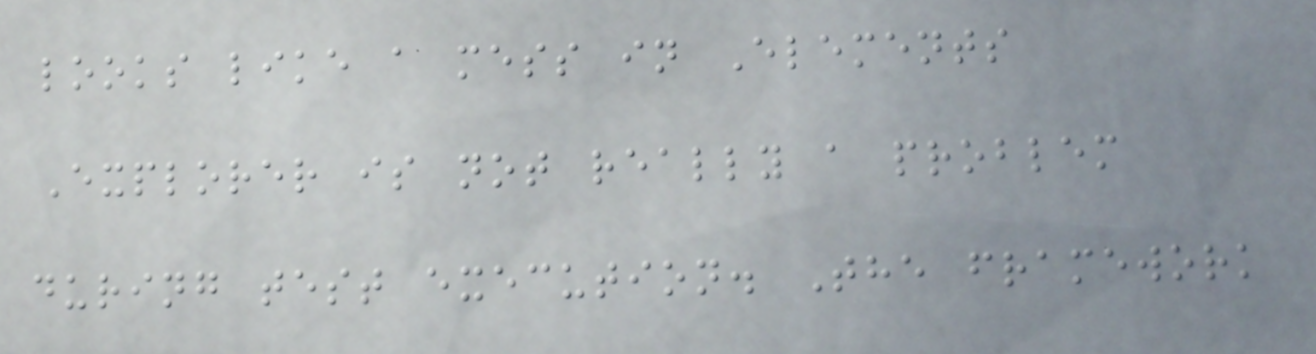looks like a mess in Elements
Explorer is not really a problem
during test execution. The framework
